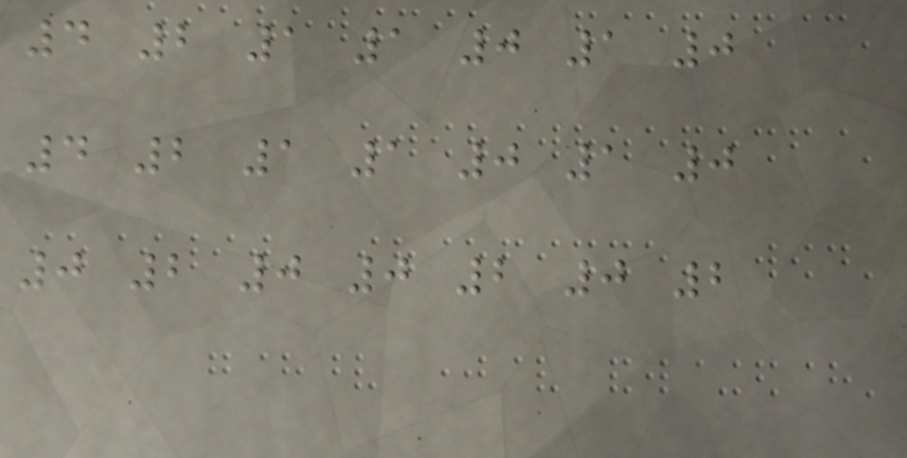4 2 1 1 0 1 0
4 2 1 1 0 1 0
0 2 0 0 2 0 2
